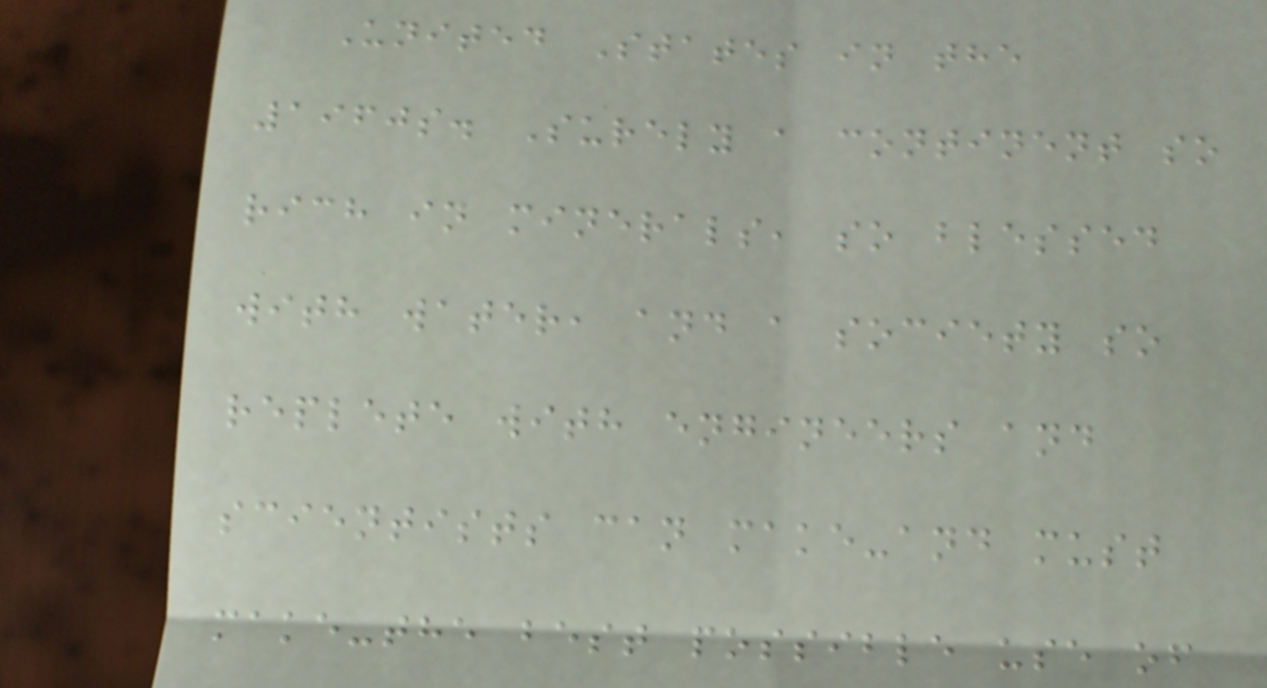United States in the
1960s. Surely a continent so
rich in minerals, so blessed
with water, and a society so
replete with engineers and
scientists can make-and must
make-the best possible use of
